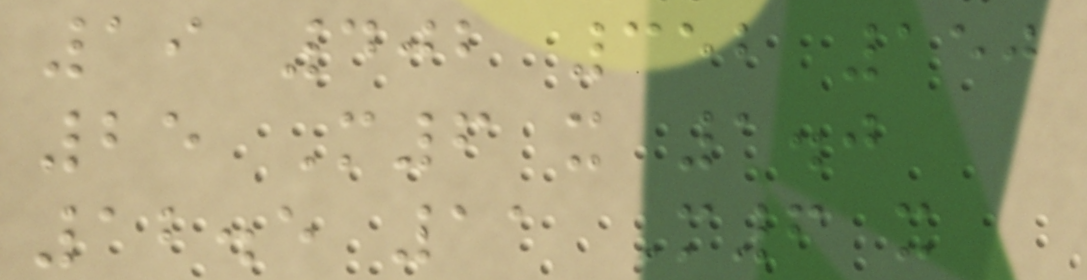19 402 352 150
25 M6 x 1.0
12.5 11 M6 x
